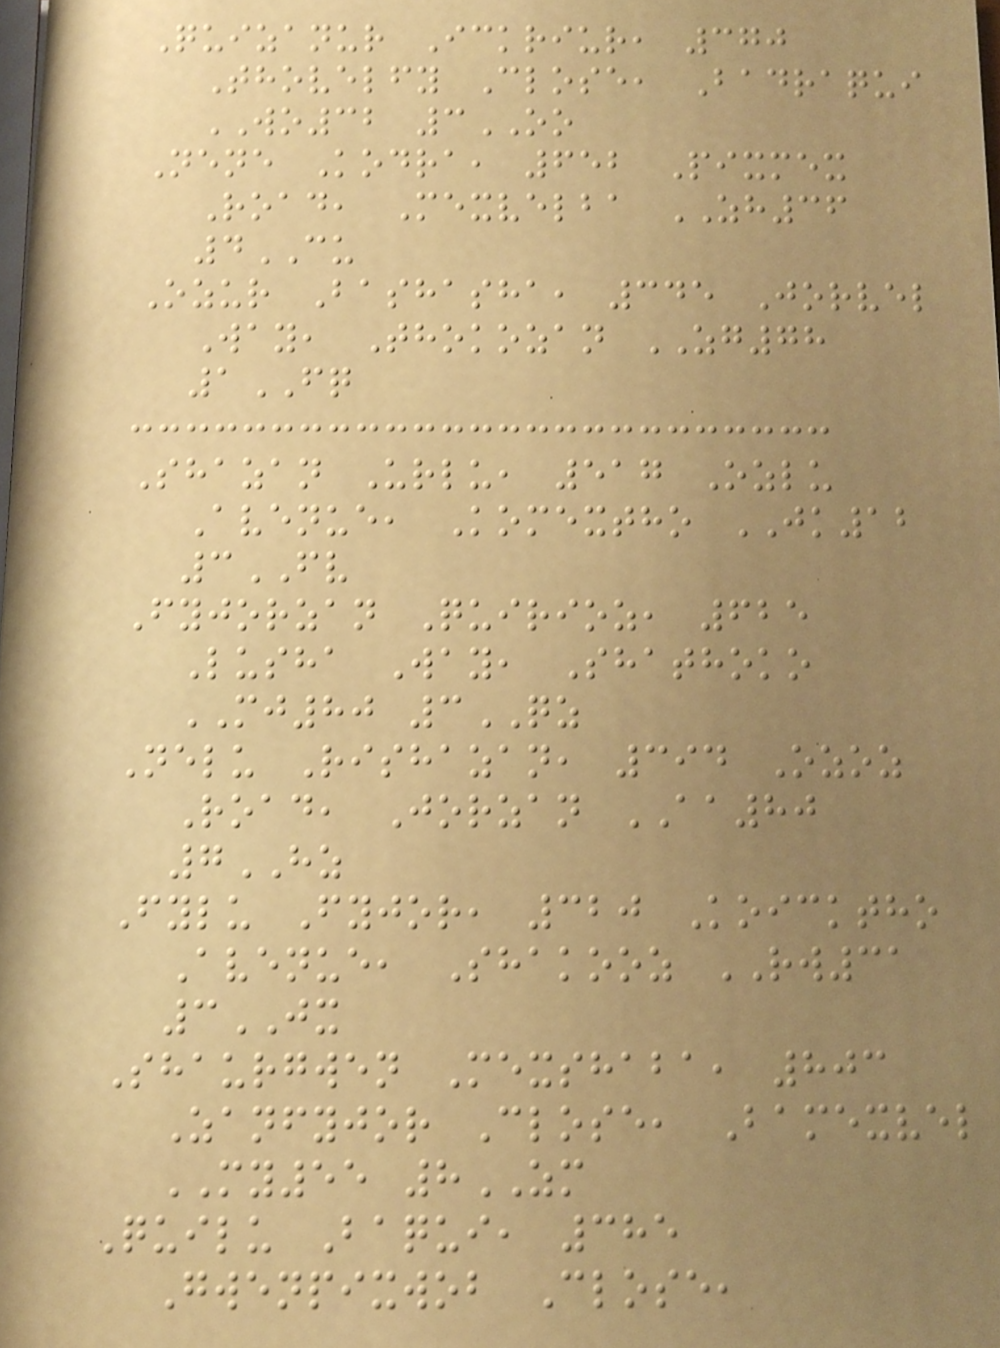Quizanur Ickriur, 370
Thovelfy Close, Badraqui
WO32 3OO
Nene Kodra, 652 Pixmex
Road, Mexvelba ZH36
4CU
Ozur Bashasha, 345 Jorvel
Way, Thokozan ZG78
1FQ
Shazan Urlu, 517 Ozlu
Avenue, Komextho JK12
3FV
Fyjorzan Quirioz, 625
Lusha Way, Shathoko
MJ80 3QZ
Nelu Rishazan, 394 Ozoz
Road, Jorzan AA80
7HZ
Fylu Fyjor, 320 Koicktho
Avenue, Shakooz RW31
3JX
Shaurgwen Mexshaba, 803
Zanfyjor Close, Bamexvel
MY55 8ZM
Quilu Baqui, 385
Gwenpixwob Close,
